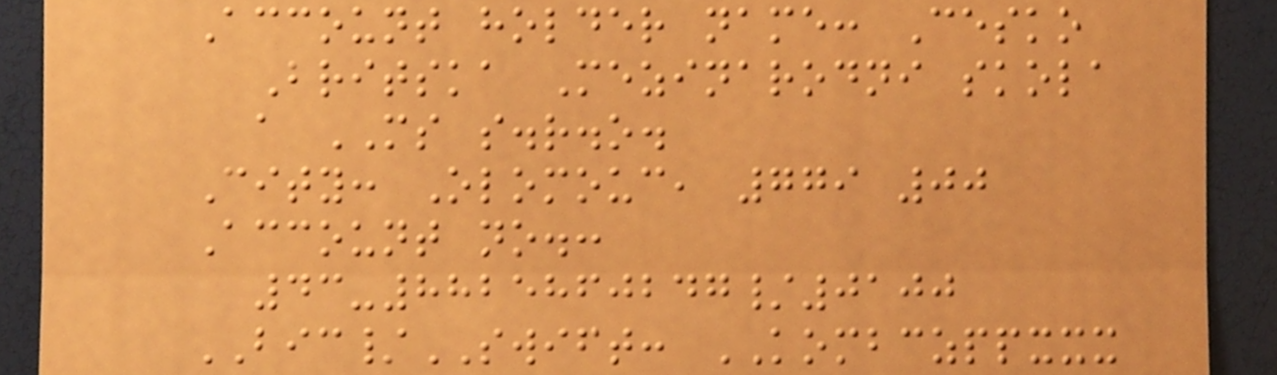Account holder name: Cesko
Britska Mezinarodni skola
a MS s.r.o.
City: Olomouc, 779 00
Account no.:
43-8825860247/0100
BIC/SWIFT: KOMBCZPPXXX
